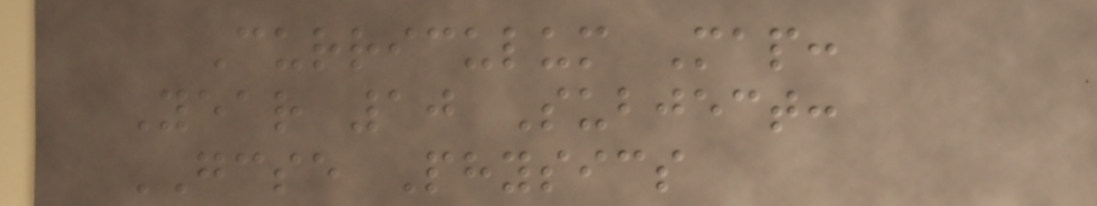Curriculum Map:
Year 10 Subject:
GCSE Physics
